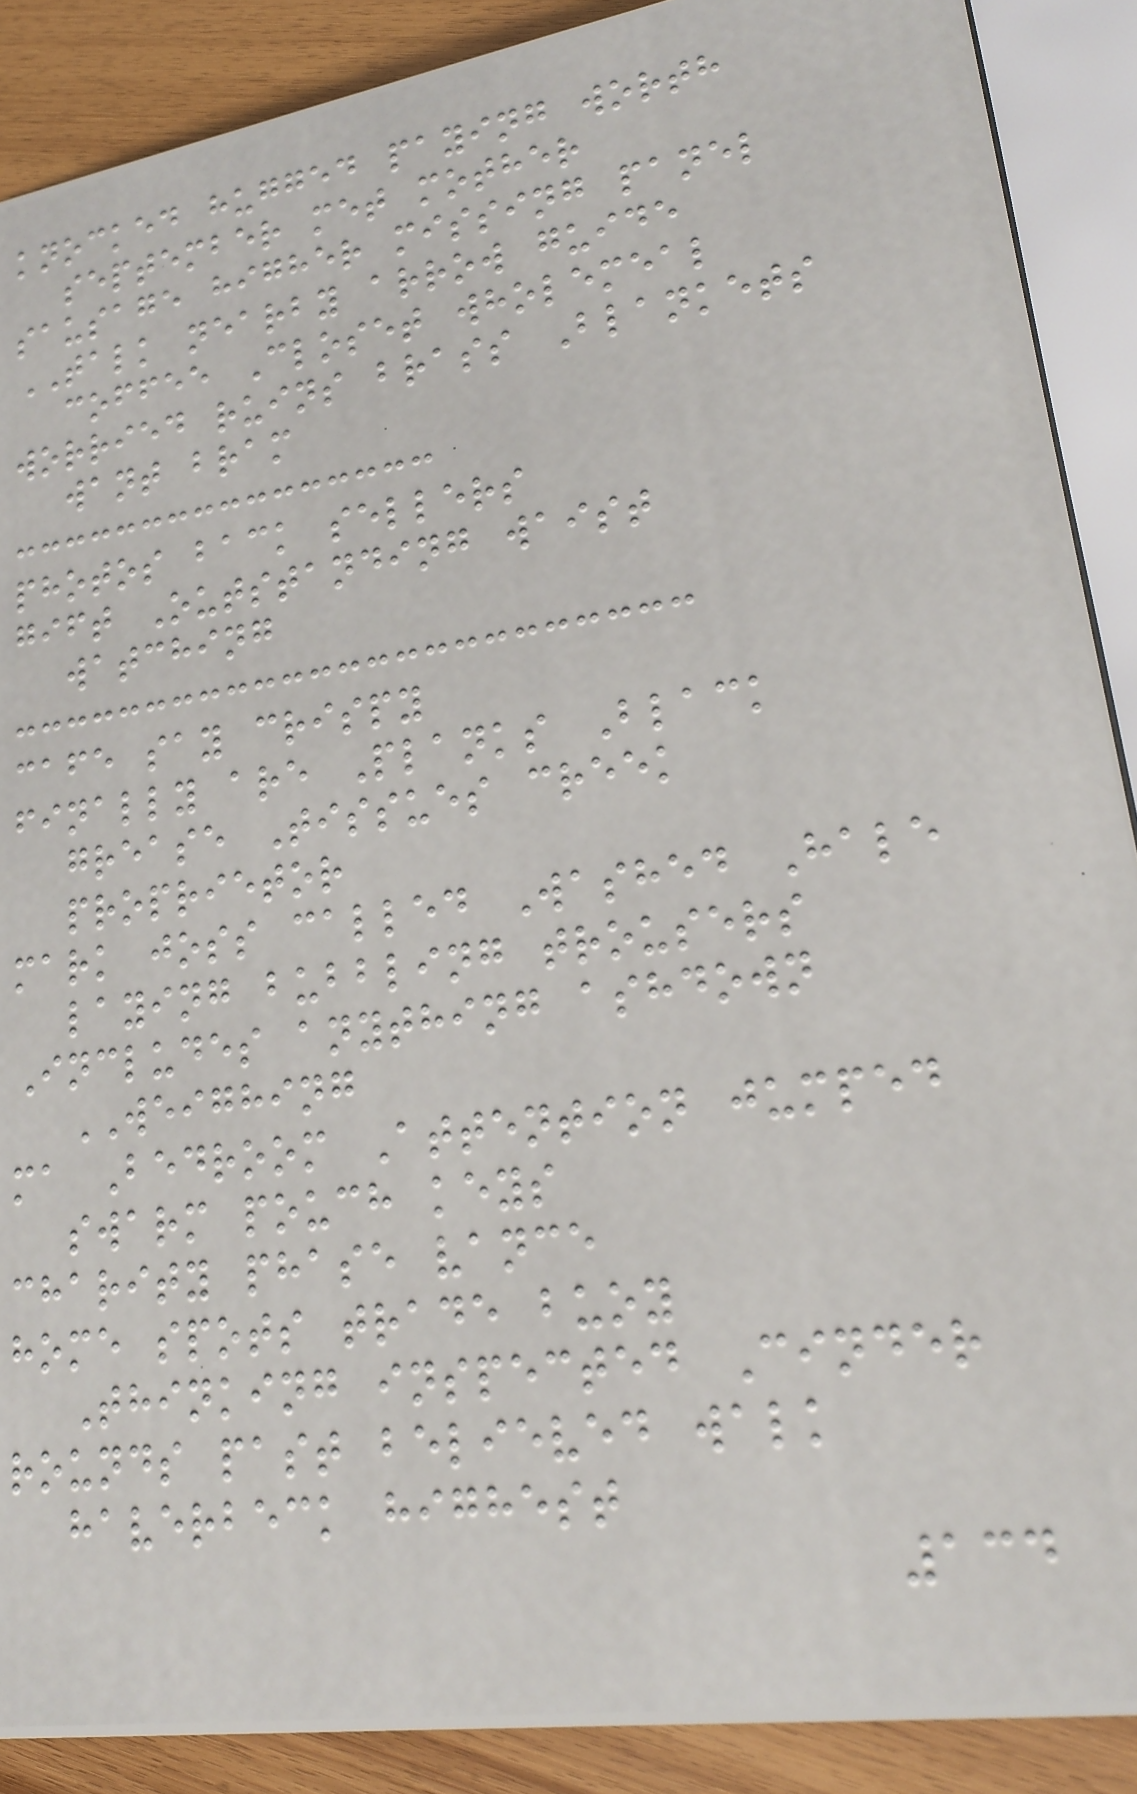knocked hugged paying worth
september met mother
sausage higher missing panel
TALK nearby arrow guide
coffee Closet wholemeal
worried ruins brass Blankets
want bram
photos back sellers
gift Outstanding waist
watching
cafe say crispy
finally are Planks Black
grease Tissues creek
proprietor
mark joss called Washed Hale
laying bubbling trousers
Includes anything ashdown
WEIGHING
ma Bedroom Attention jumped
swarm pouch keys
charity phase vance
home spots trade buoy
Thinking inspected Cinder
rounds past believed walk
haverbeck highest
134
